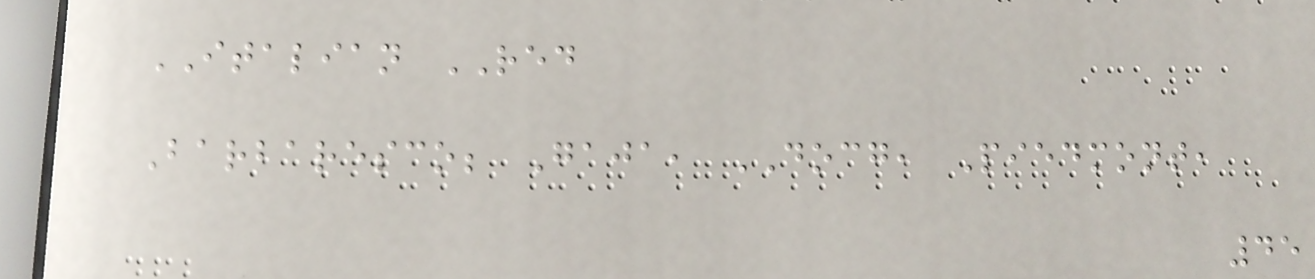ITALIAN RED
Barbaresco; Gaja, DOCG, Piedmont,
45
